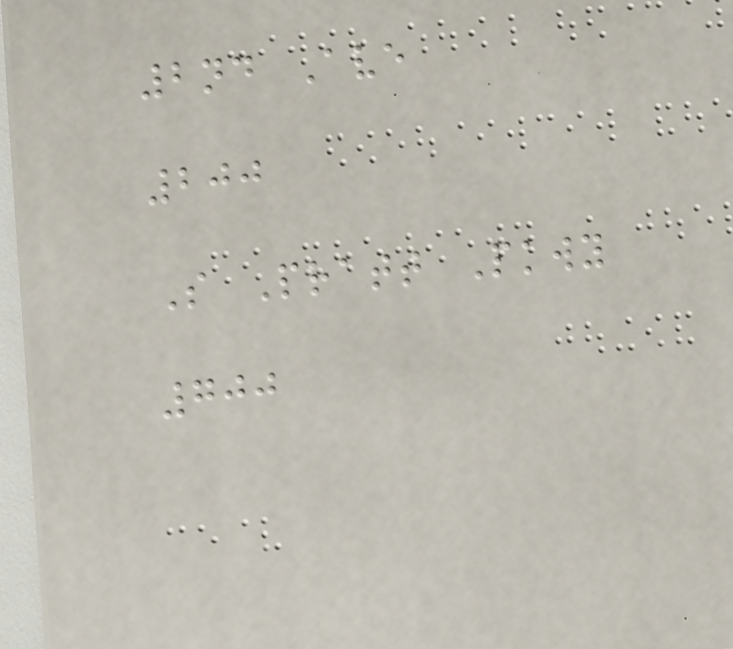2nd Ave
200
S Pratt Pkwy
700
